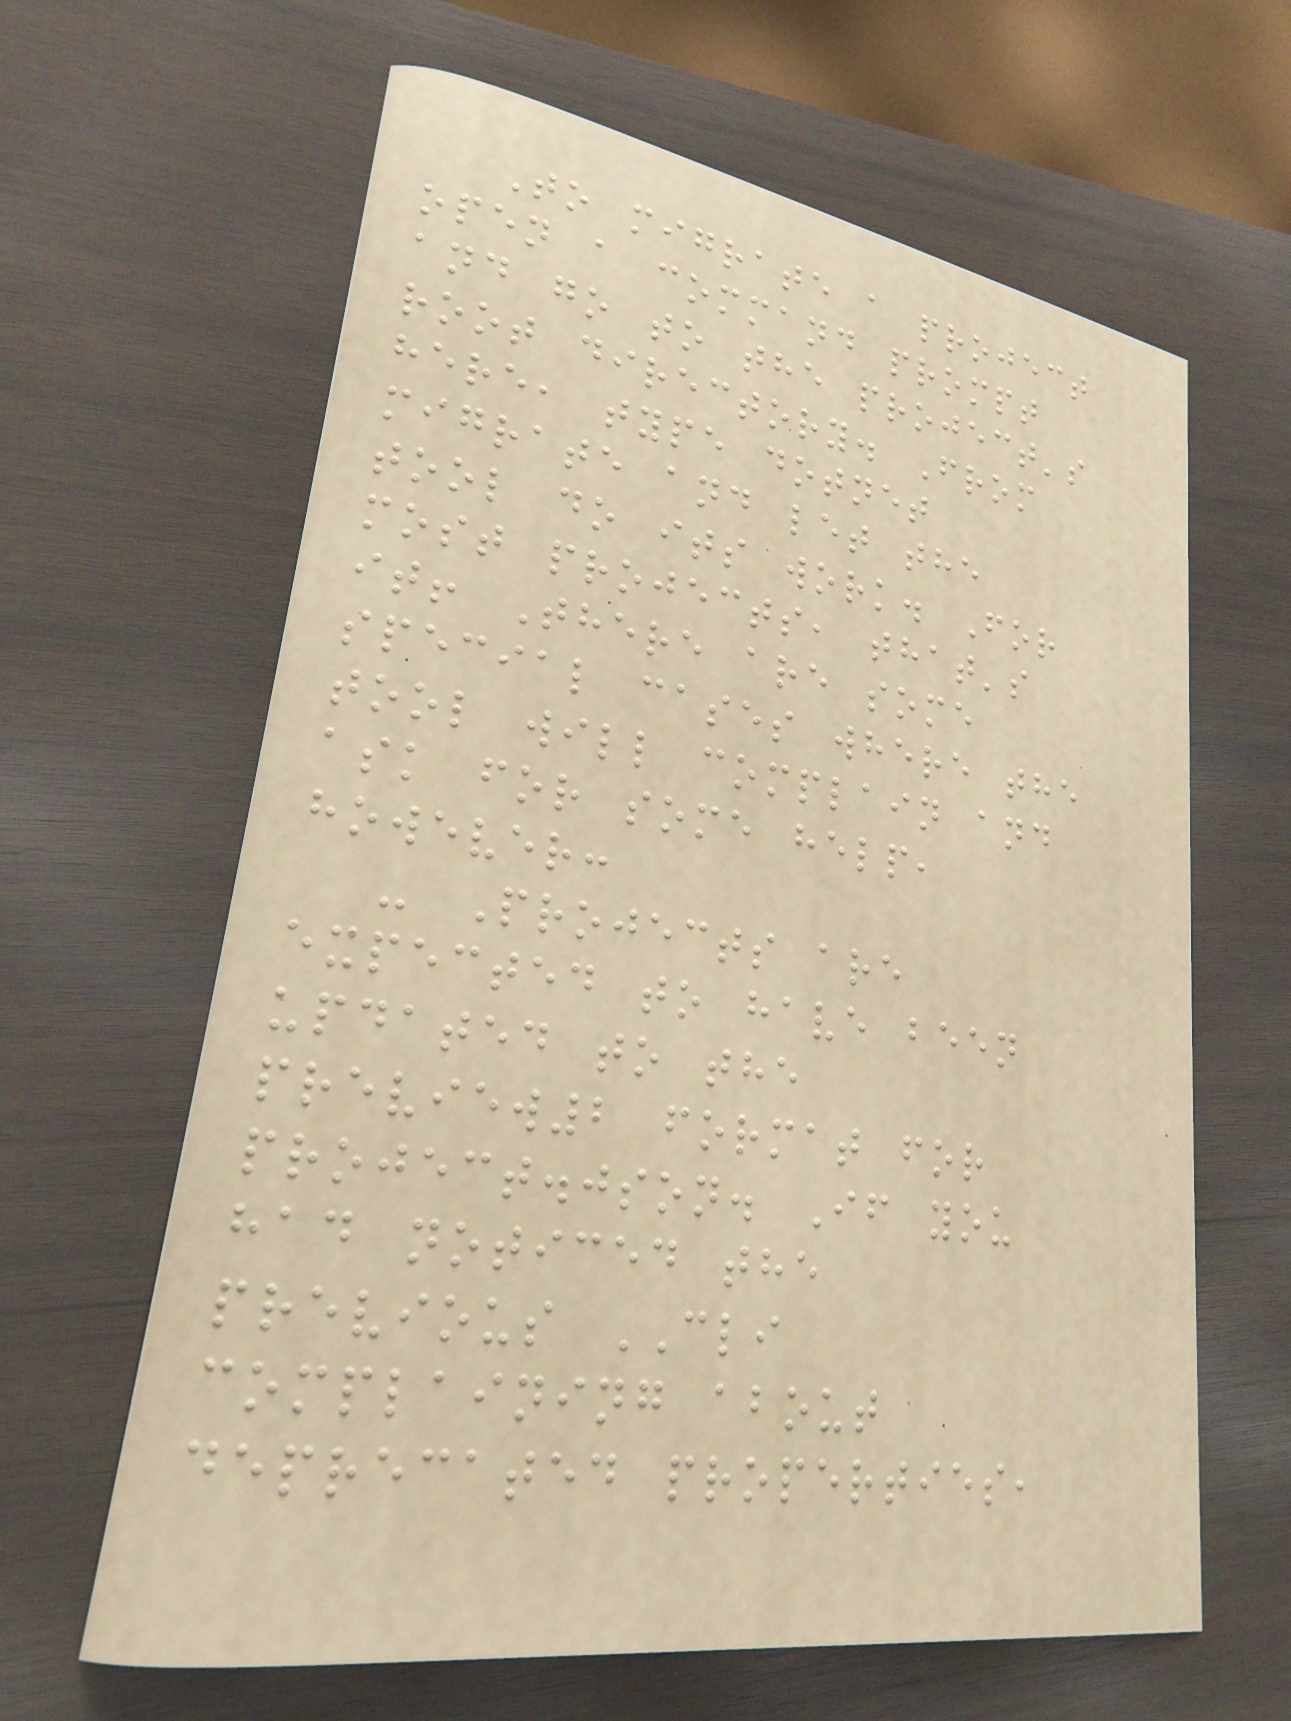To migrate a project
open a command prompt
and go to the project's
root directory. From
here, type dotnet
migrate and let the
tool do its work. For
most projects, that's
it! There are some
special cases where the
tool will complain and
ask for some help,
however:
- Projects are
expected to have been
updated to the
preview2 format for
project.json. If you
had noticed the
previous CLI
complaining about
deprecated properties,
